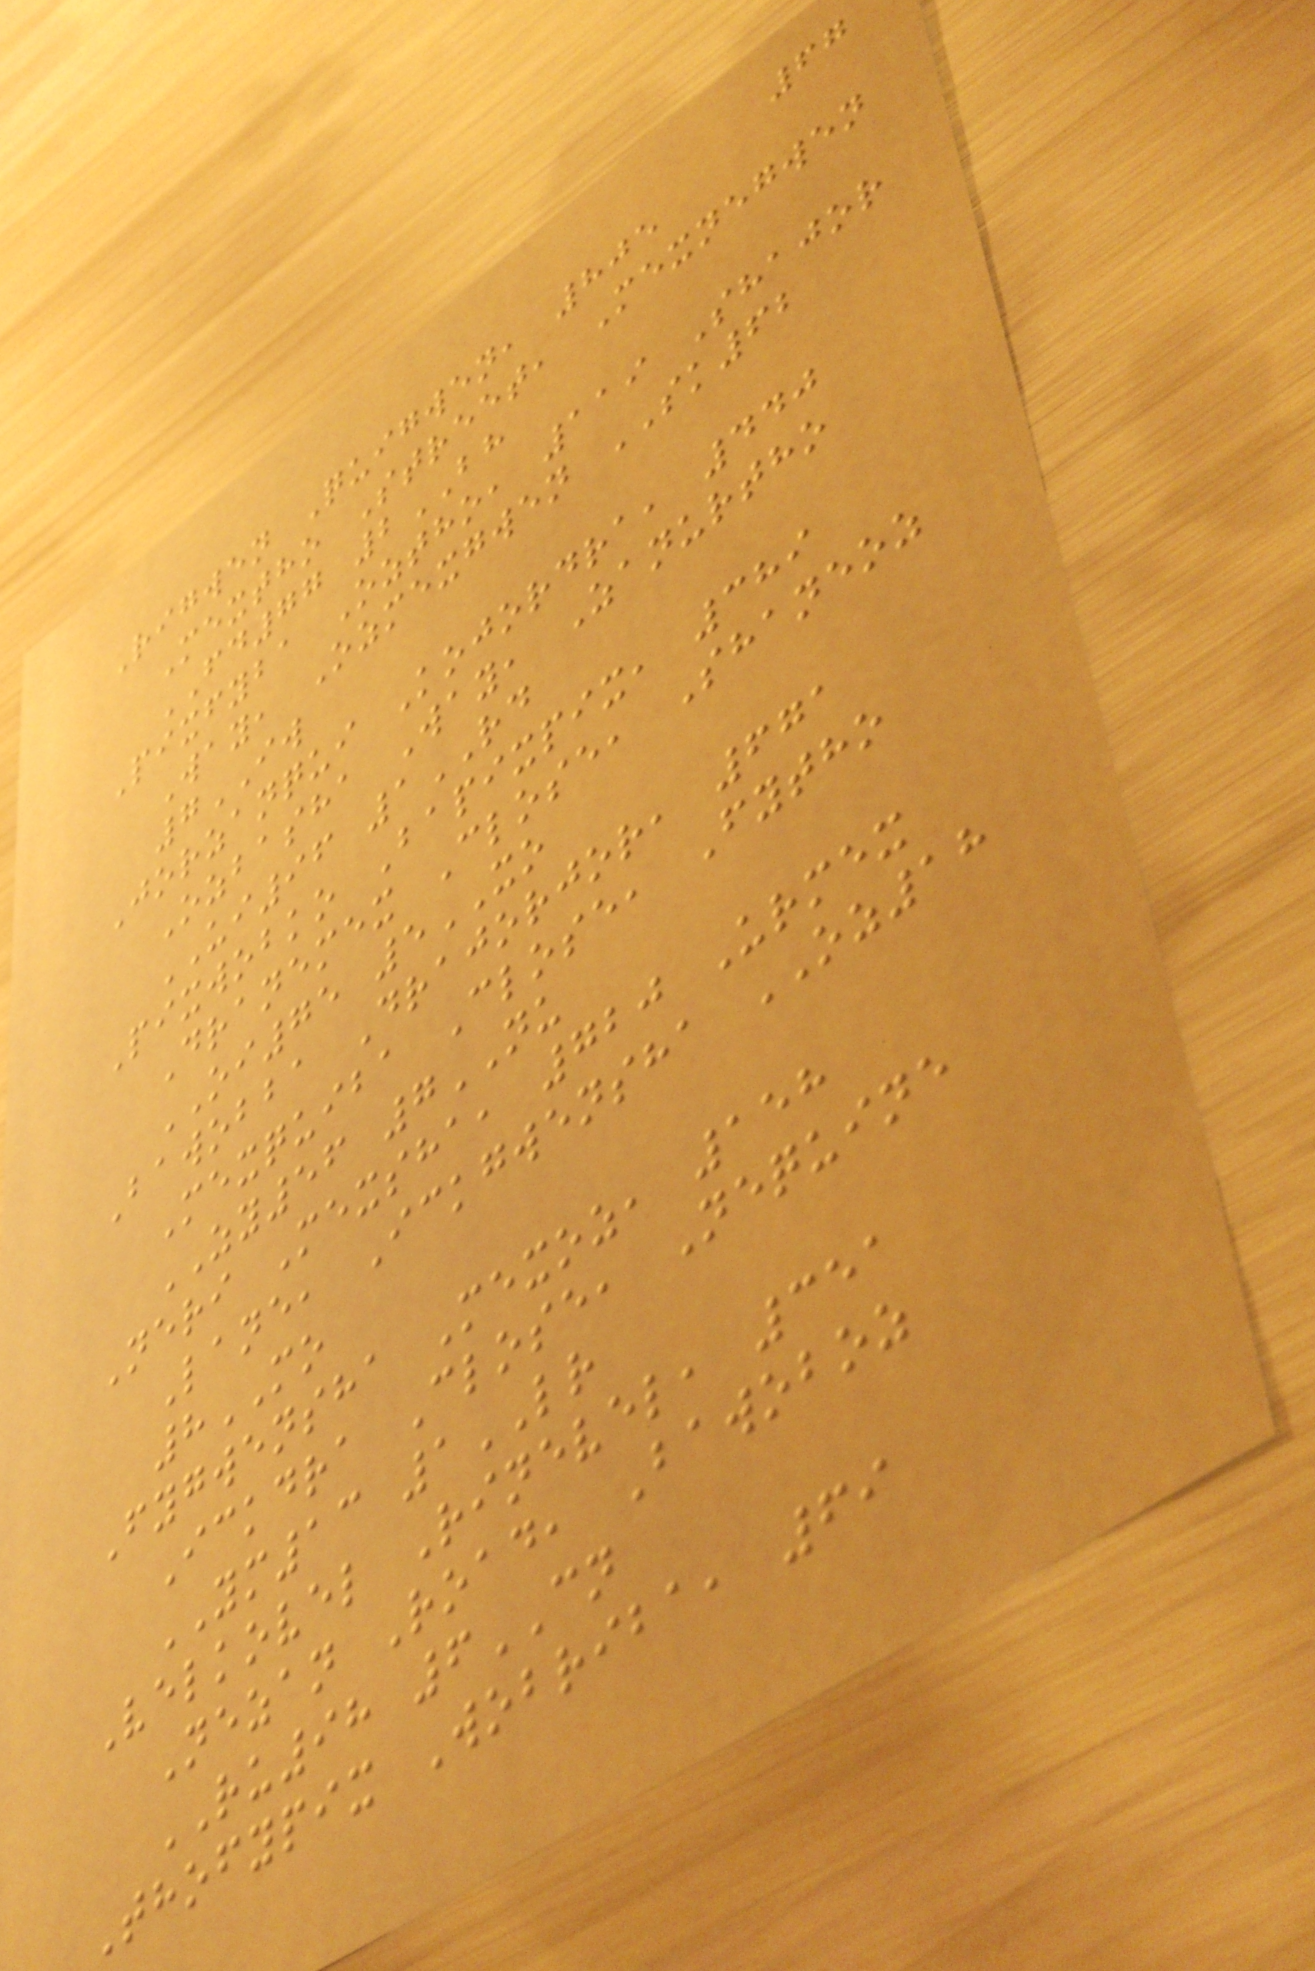67
Rigwen Quigwen, 805
Mextho Street, Mexnegwen
FD77 2BH
Pixfyba Oztho, 119 Shajor
Way, Ozmexgwen SK62
7IW
Jorzanqui Kojordra, 440
Ozbasha Way, Zanurtho
UI96 1RD
Pixwobko Bapixpix, 389
Dranemex Close, Shaneoz
OI75 5XO
Bawobba Drajorjor, 671
Mexquiba Close, Fytho
ZY56 7NU
Neri Mexsha, 720 Urmex
Lane, Ickgwensha OZ18
8MO
Fygwensha Mexoz, 158
Ickdra Close, Nequine
YM13 1LR
Velkovel Rinevel, 351
Nezan Road, Bawoboz
RU98 6CN
Thofypix Wobriba, 69
